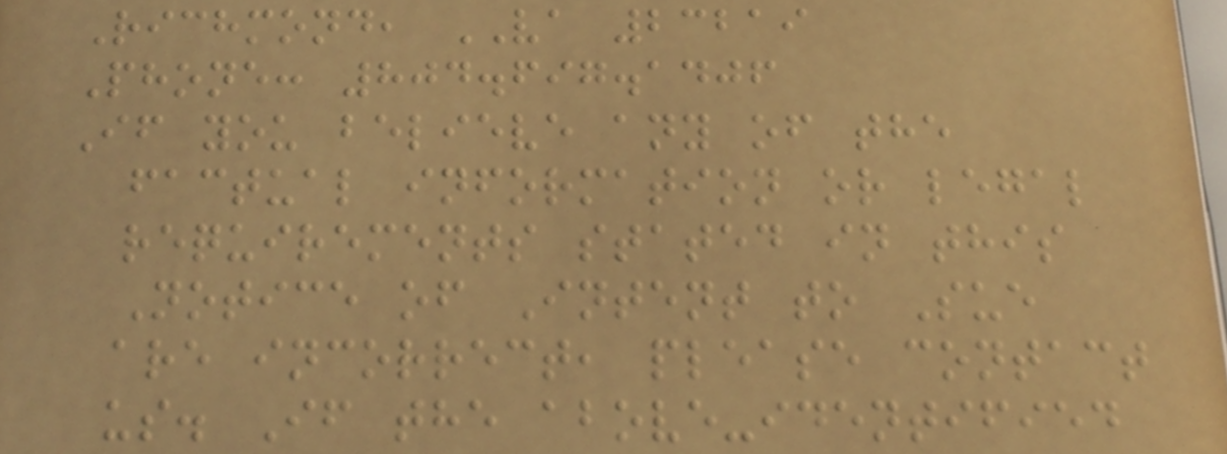Richmond, VA 23219
Phone: 804.697.1406
If you believe any of the
factual information or legal
requirements stated in this
Notice of Intent to Sue
are incorrect, please contact
us. If the above-identified
